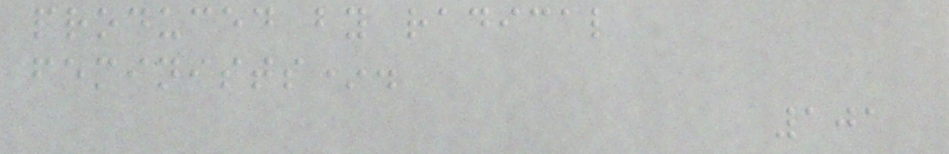produced by radical
feminists*.
101
